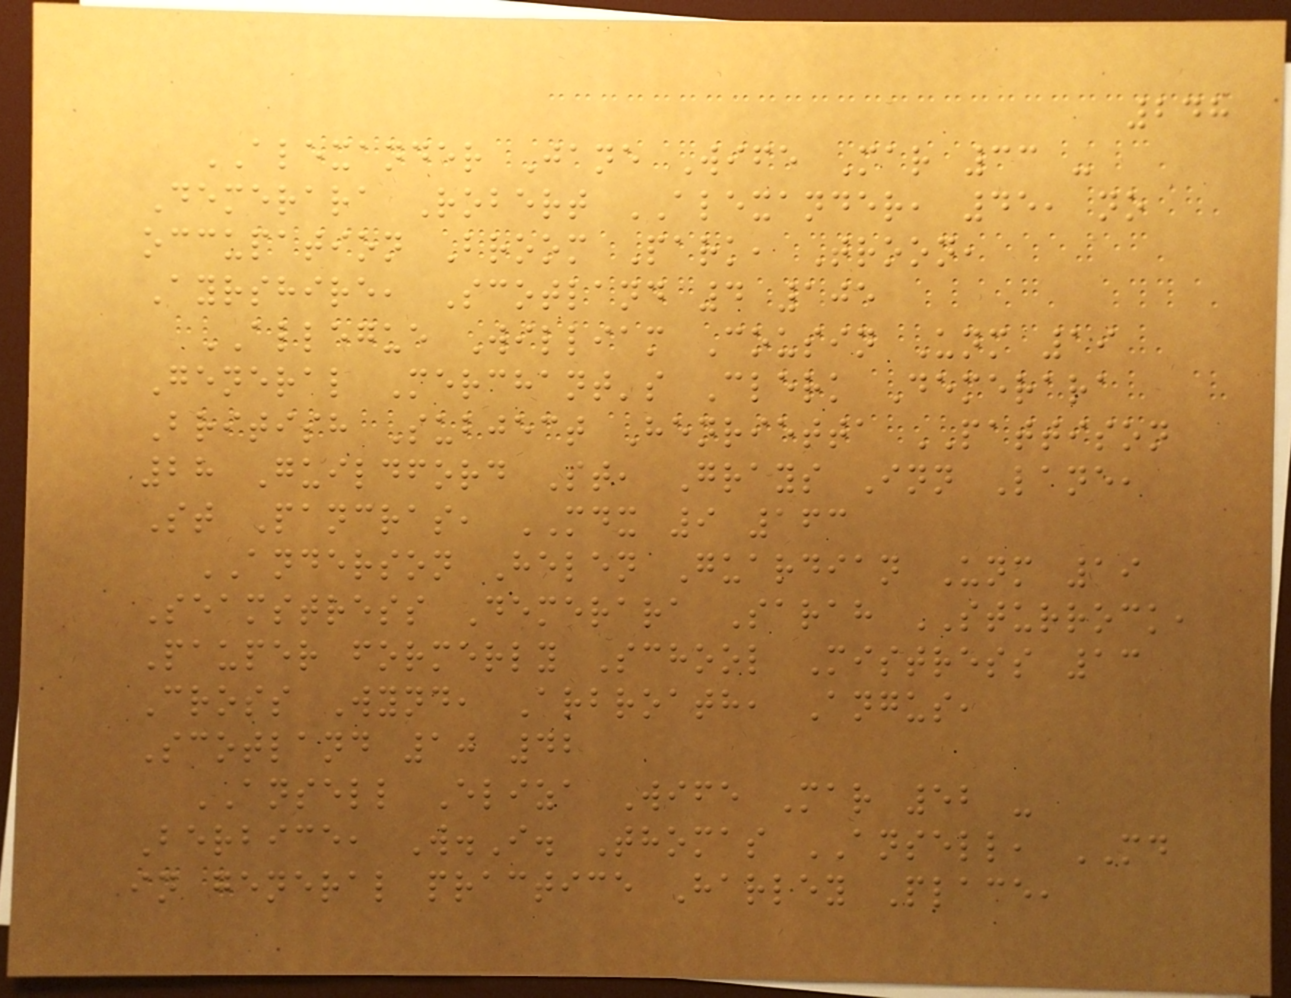248
ALEXANDER Jane Wife Mar 33 -
Demerara Robert ALEXANDER, 45, no
occupation Broom Park, Troon,
Ayrshire, Scotland 4 105
ALLEGUE William Cousin Unm 19
General Merchant's Clerk Demerara
British Subject Henrietta PATTISON
28 Guildford St, Grays Inn Lane,
St Pancras, MDX 9 163
ANDERSON Helen Guardian Unm 19
Seamstress Demerara Sarah STURROCK,
Pauper formerly School Mistress 13
Cross Wynd, Arbroath, Angus,
Scotland 10 42
ANSELL Eliza Wife Mar 52 -
Berbice, W.I. Thomas ANSELL, MD
in general practice Harley Place,
